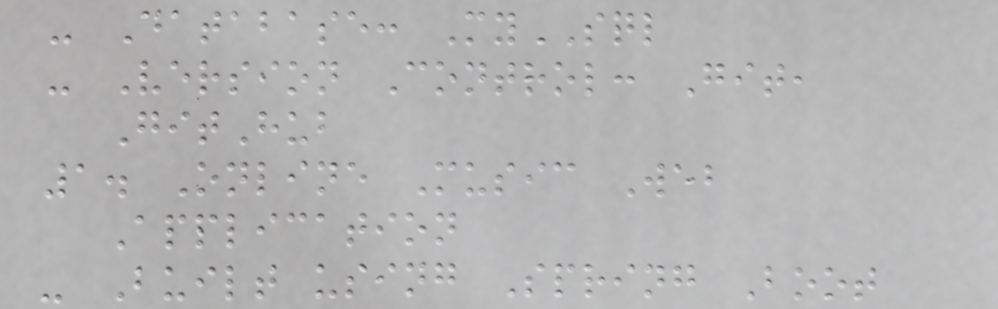- Database: MySQL
- Version Control: Git,
GitHub
1. Online Music Web
Application
- Built using Spring Boot
